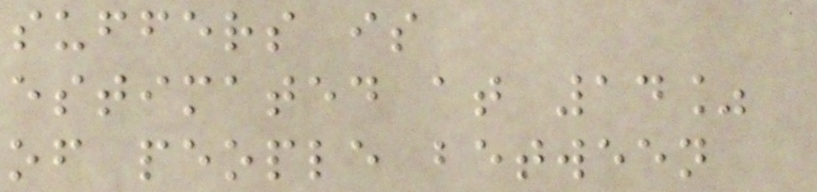suffers is
estimated at 14%
of people between
